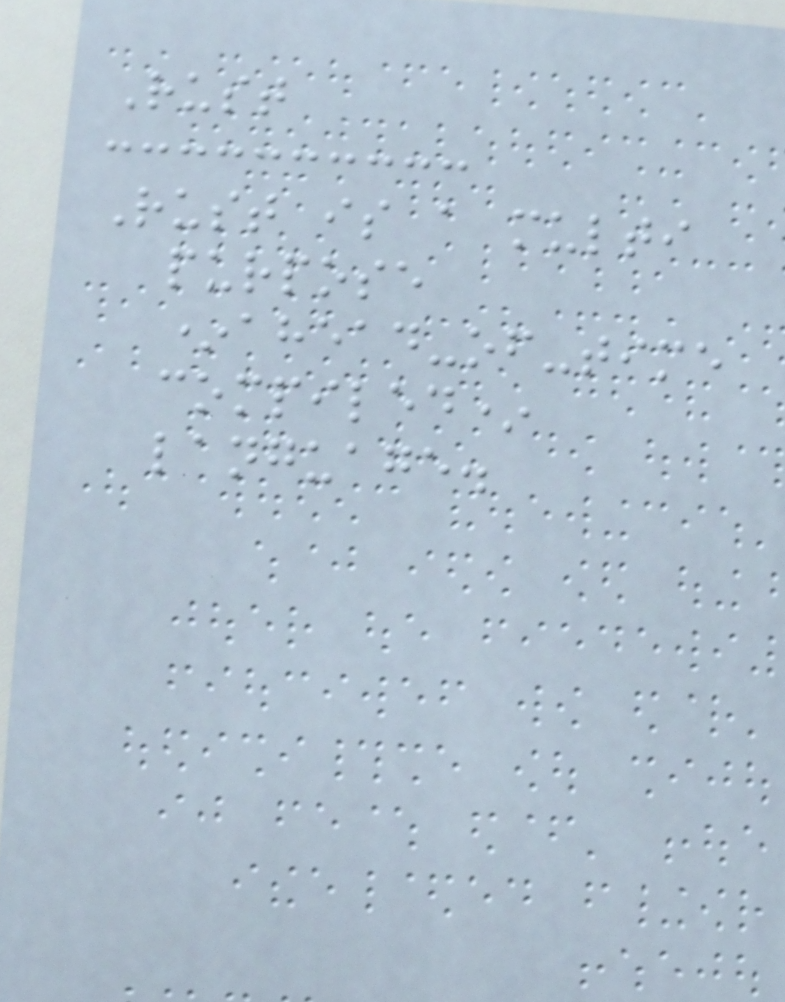Rust
Rust is a multi
purpose
*ahead-of-time
compiled*
language.
